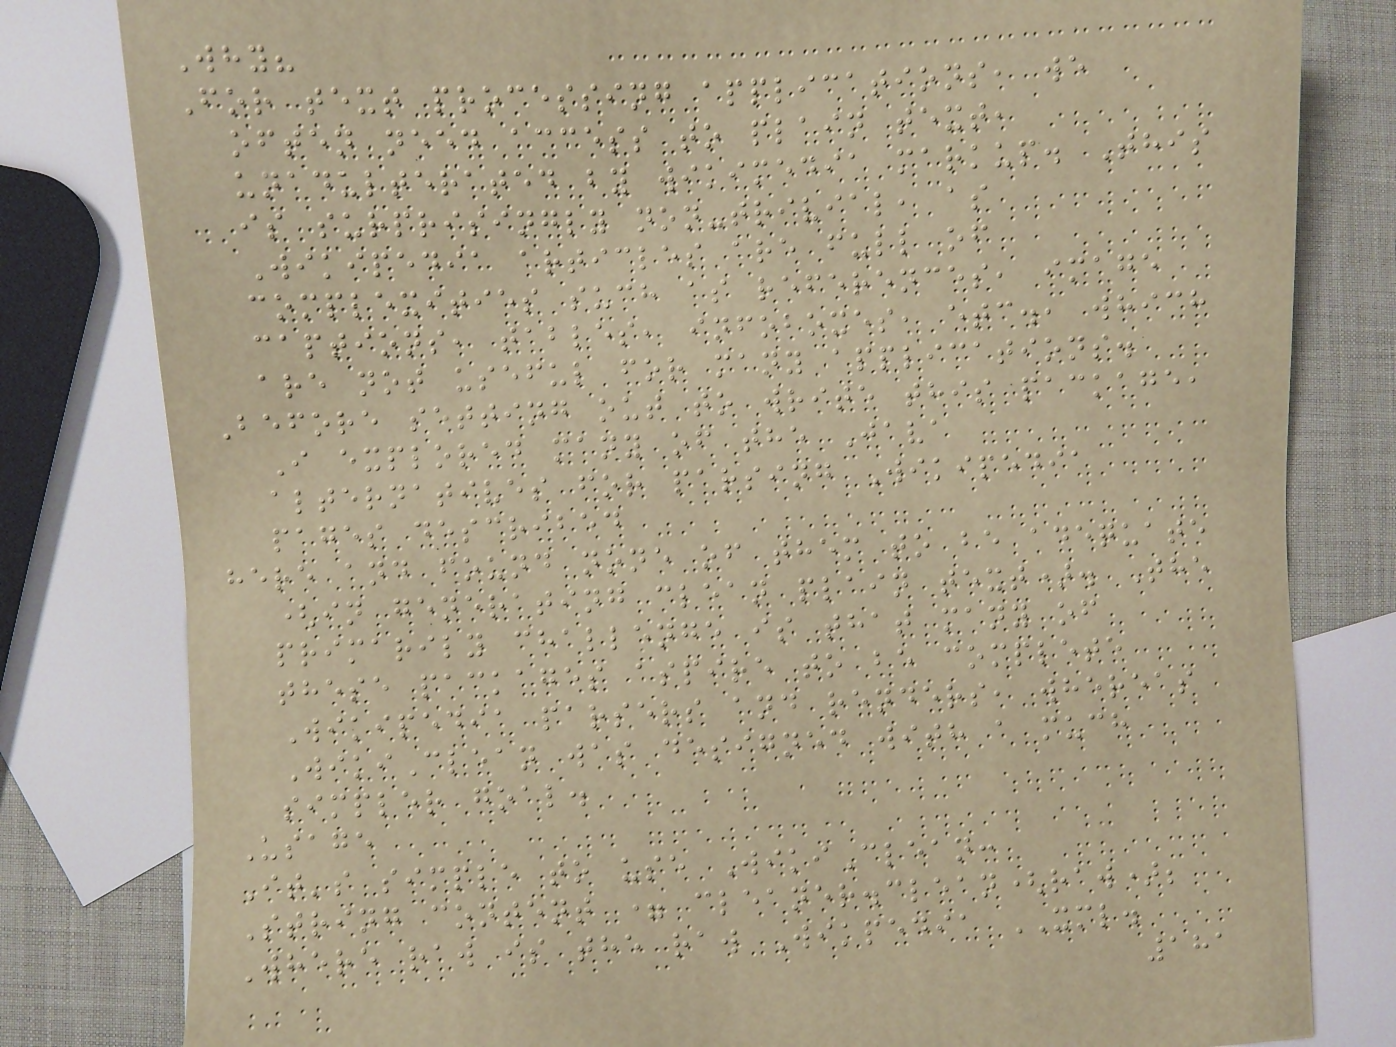Why?
For text processing applications, we
often need access to plain text,
unadulterated by wikimedia markup. This
is surprisingly non-trivial, as
Wikipedia articles are full of
complexities such as references, image
captions, tables, infoboxes, etc., which
are not useful for many applications.
Before setting out to write this package,
I explored many of the Java
alternatives for parsing Wikipedia
pages described
here and found none of them to be adequate
(in generating clean plain text). The
primarily challenge is that many of
these packages aspire to be complete
Wikipedia parsers and renders, whereas
WikiClean was designed with a much
simpler goal.
Usage
It's simple to use WikiClean:
String content = cleaner.clean(raw);
Where raw is the raw Wikpedia XML.
181
